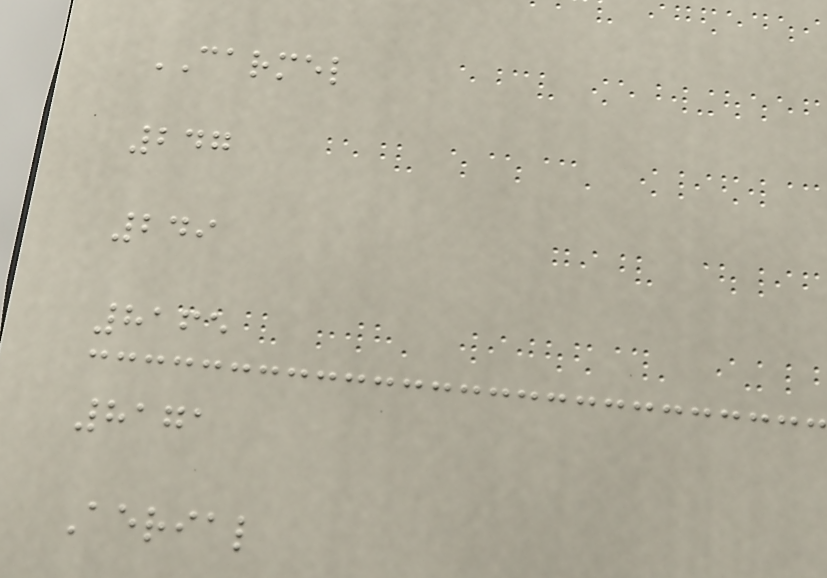CARMEL
247
249
8165
8171
Aerial
